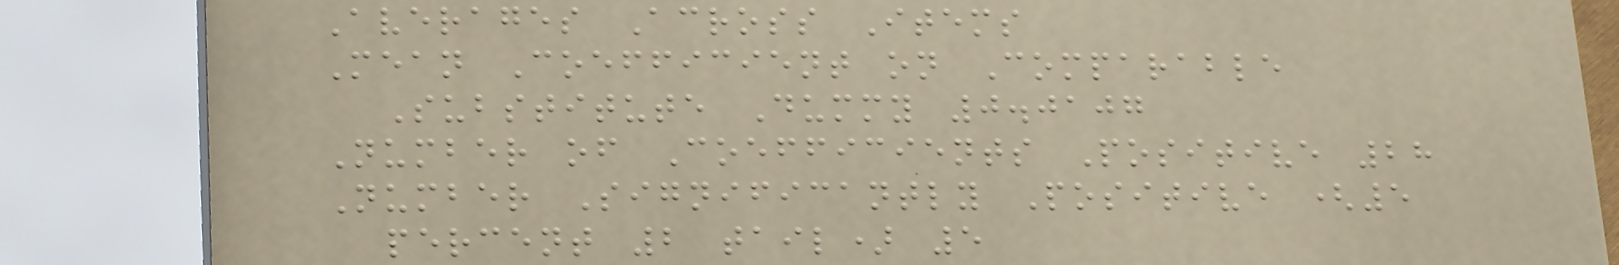Averages Across Items
Mean Coefficient on Comparable
Substitute Dummy 0.0107
Number of Coefficients Positive 28
Number Significantly Positive (5
percent 2 tail) 5
